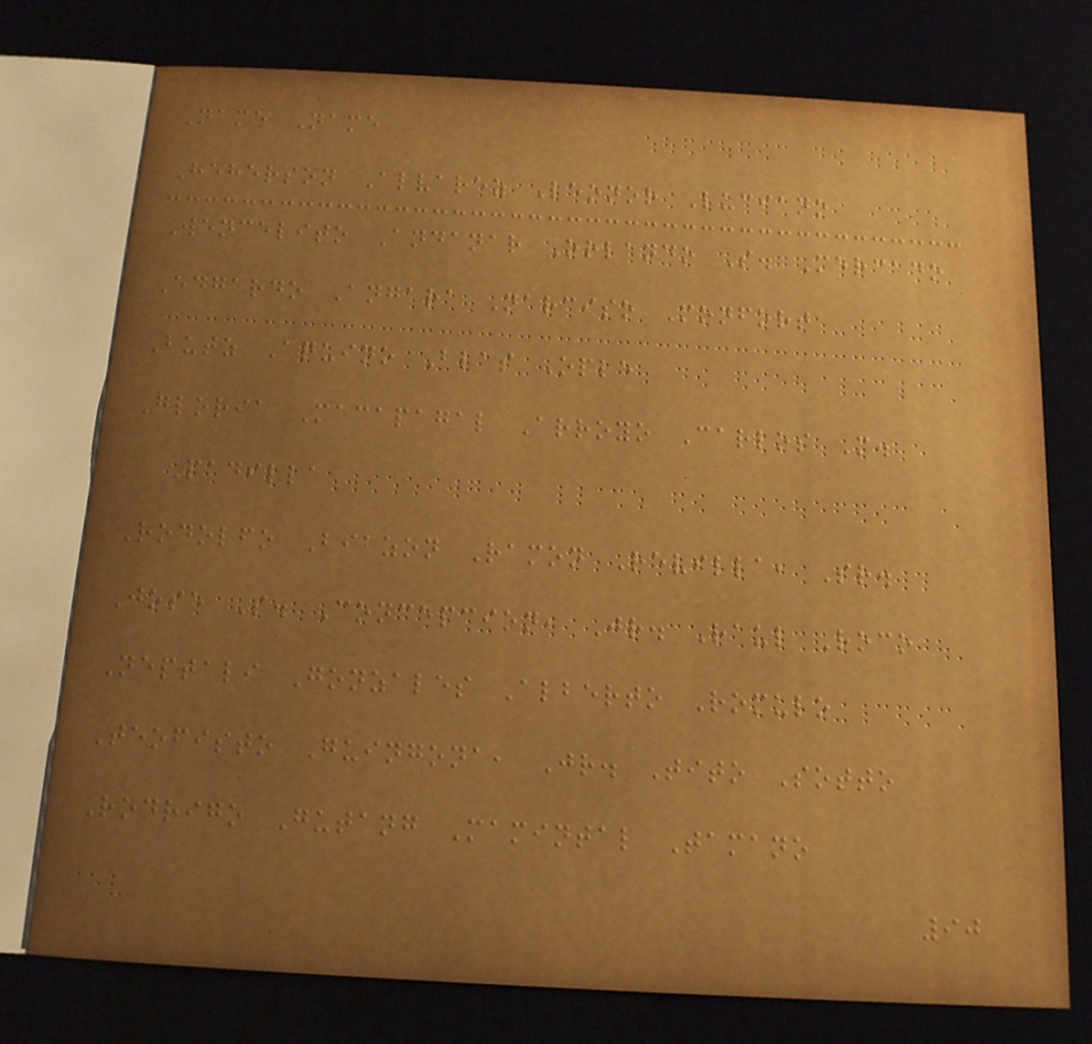Name Name
Heherson Alvarez Leonor Luciano
Wencelito Andanar Orlando S. Mercado
Edgardo Angara Narciso Monfort
Butz Aquino Blas Ople
Gloria Macapagal Arroyo Carlos M.
Padilla
Rodolfo Biazon Ramon Revilla, Sr.
Jose S. Concepcion, Jr. Raul Roco
Neptali Gonzales Alberto Romulo
Teofisto Guingona, Jr. Tito Sotto
Rodrigo Gutang Mamintal Tamano
90
